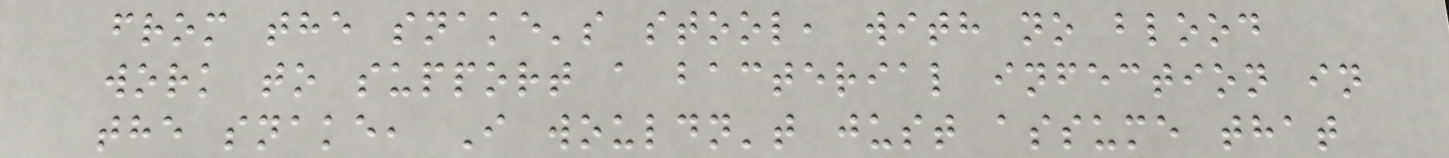from the snake's stool, with no blood
work to support a bacterial infection in
the snake, I wouldn't just assume that
